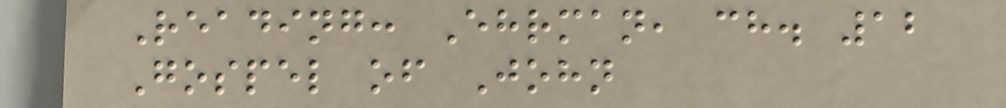Reading: Ehrman, ch. 12
Gospel of John
